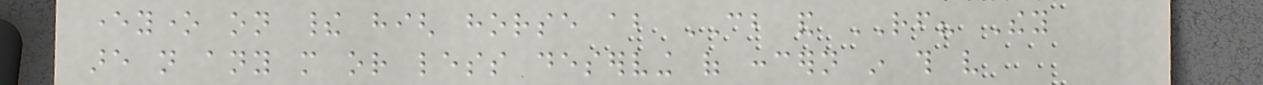everyone on their high horse about CB and RF? They
are not any more or less deserving of concern in this very
